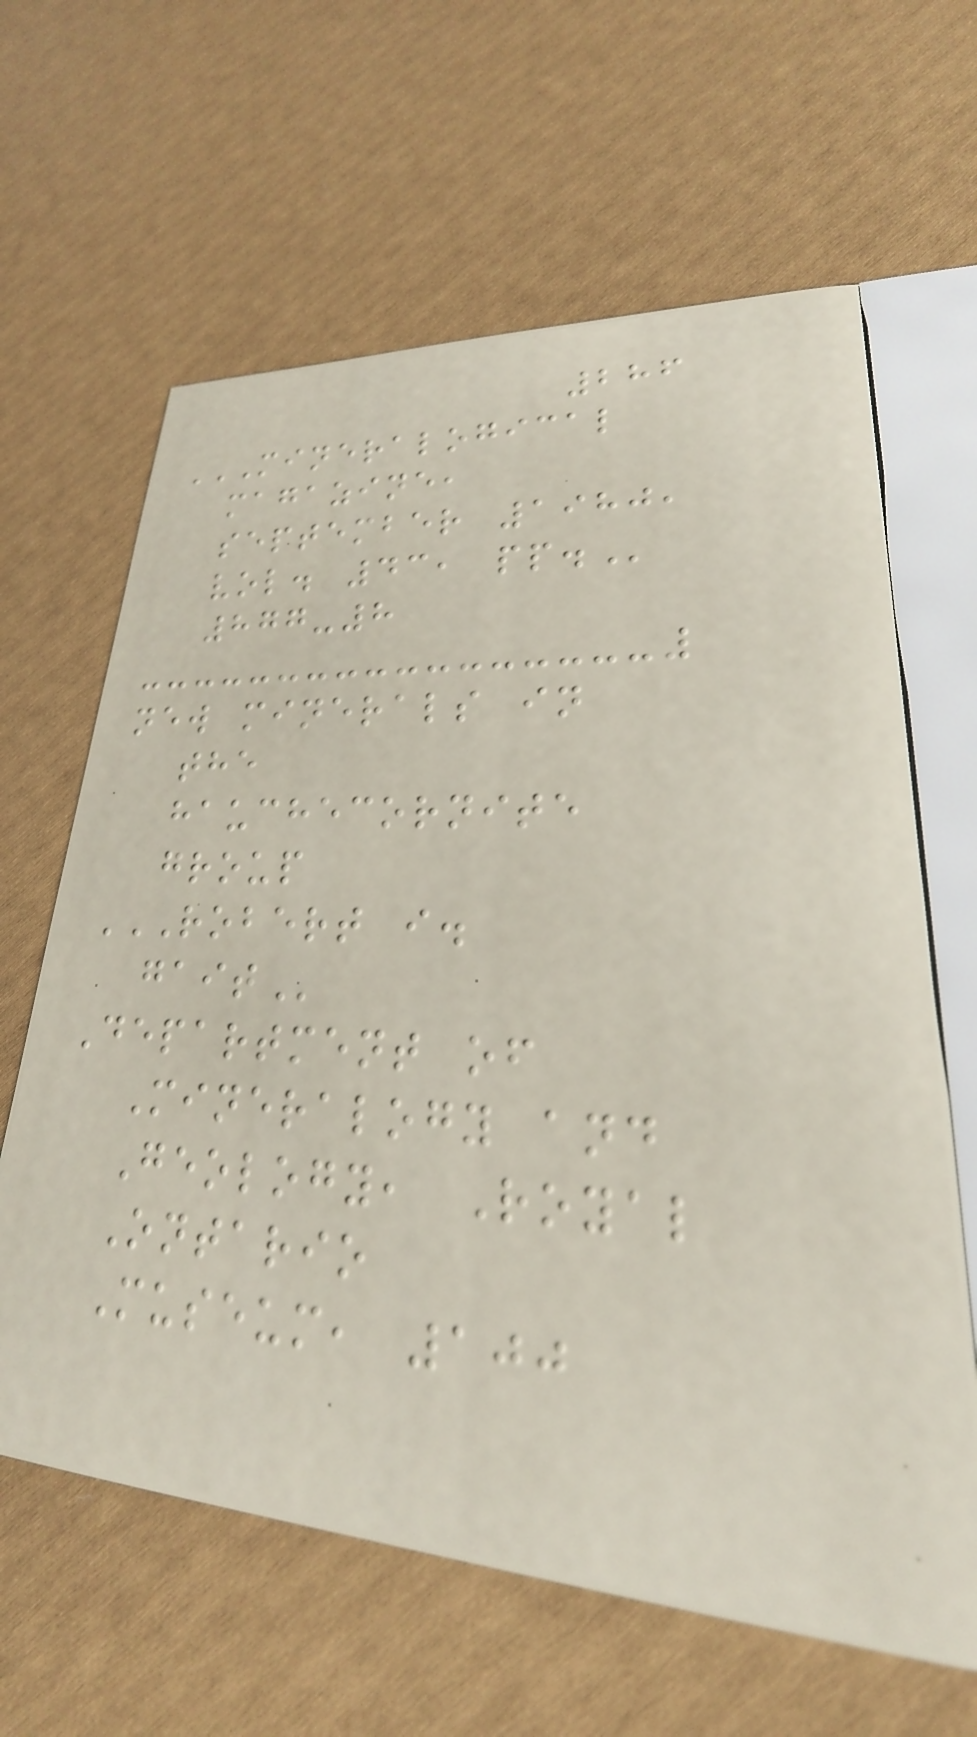286
MINERALOGICAL
MAGAZINE,
SEPTEMBER 1980,
VOL. 43, PP.
877-8
new minerals in
the
hauchecornite
group
ROBERT I.
GAIT
Department of
Mineralogy and
Geology, Royal
Ontario
Museum, 100
